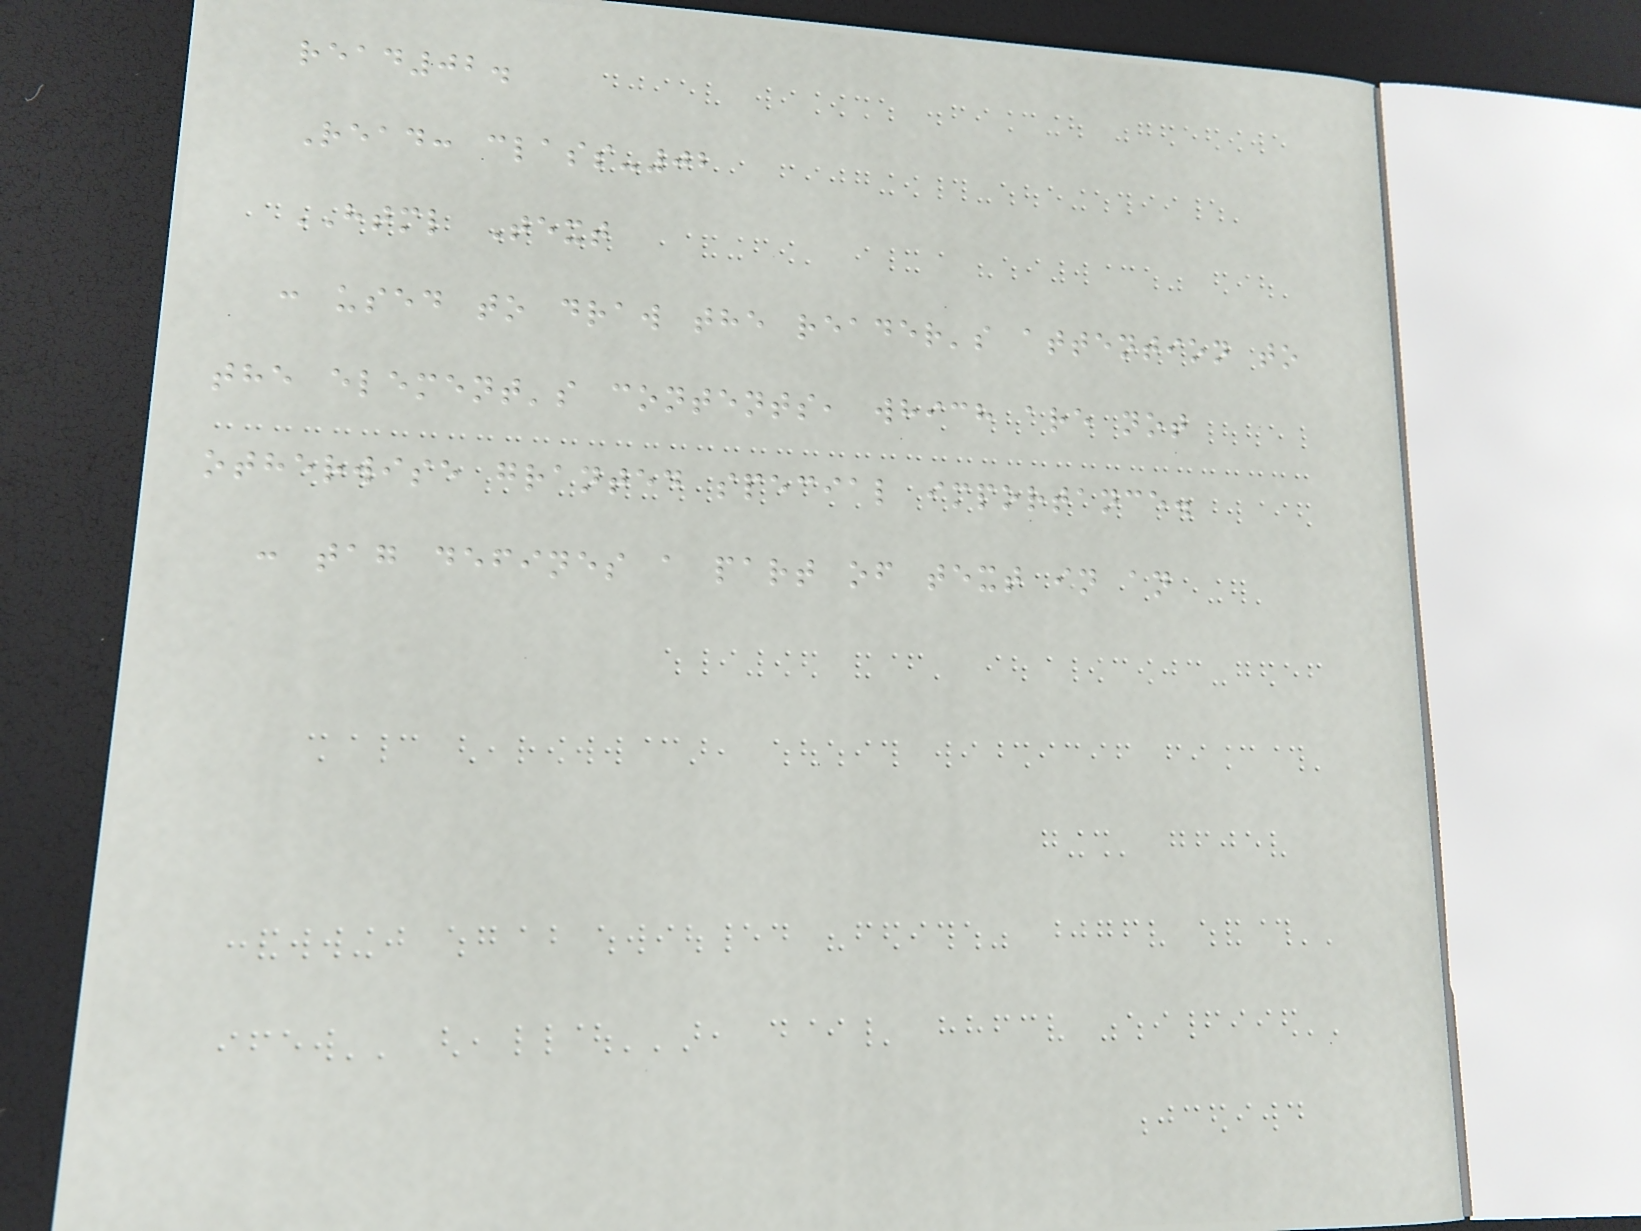read02.
Read: class-02
HTML Text
: used to draw the reader's attention to
the element's contents, which are not
otherwise granted special importance.
: tag defines a part of text in an
